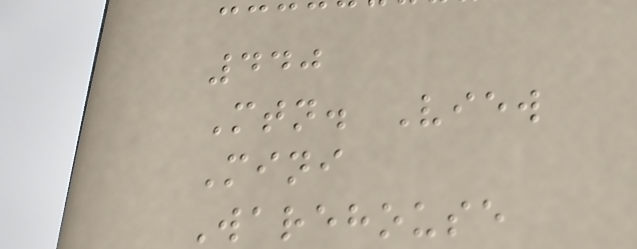440
Mtn. View
Mini
Warehouse
